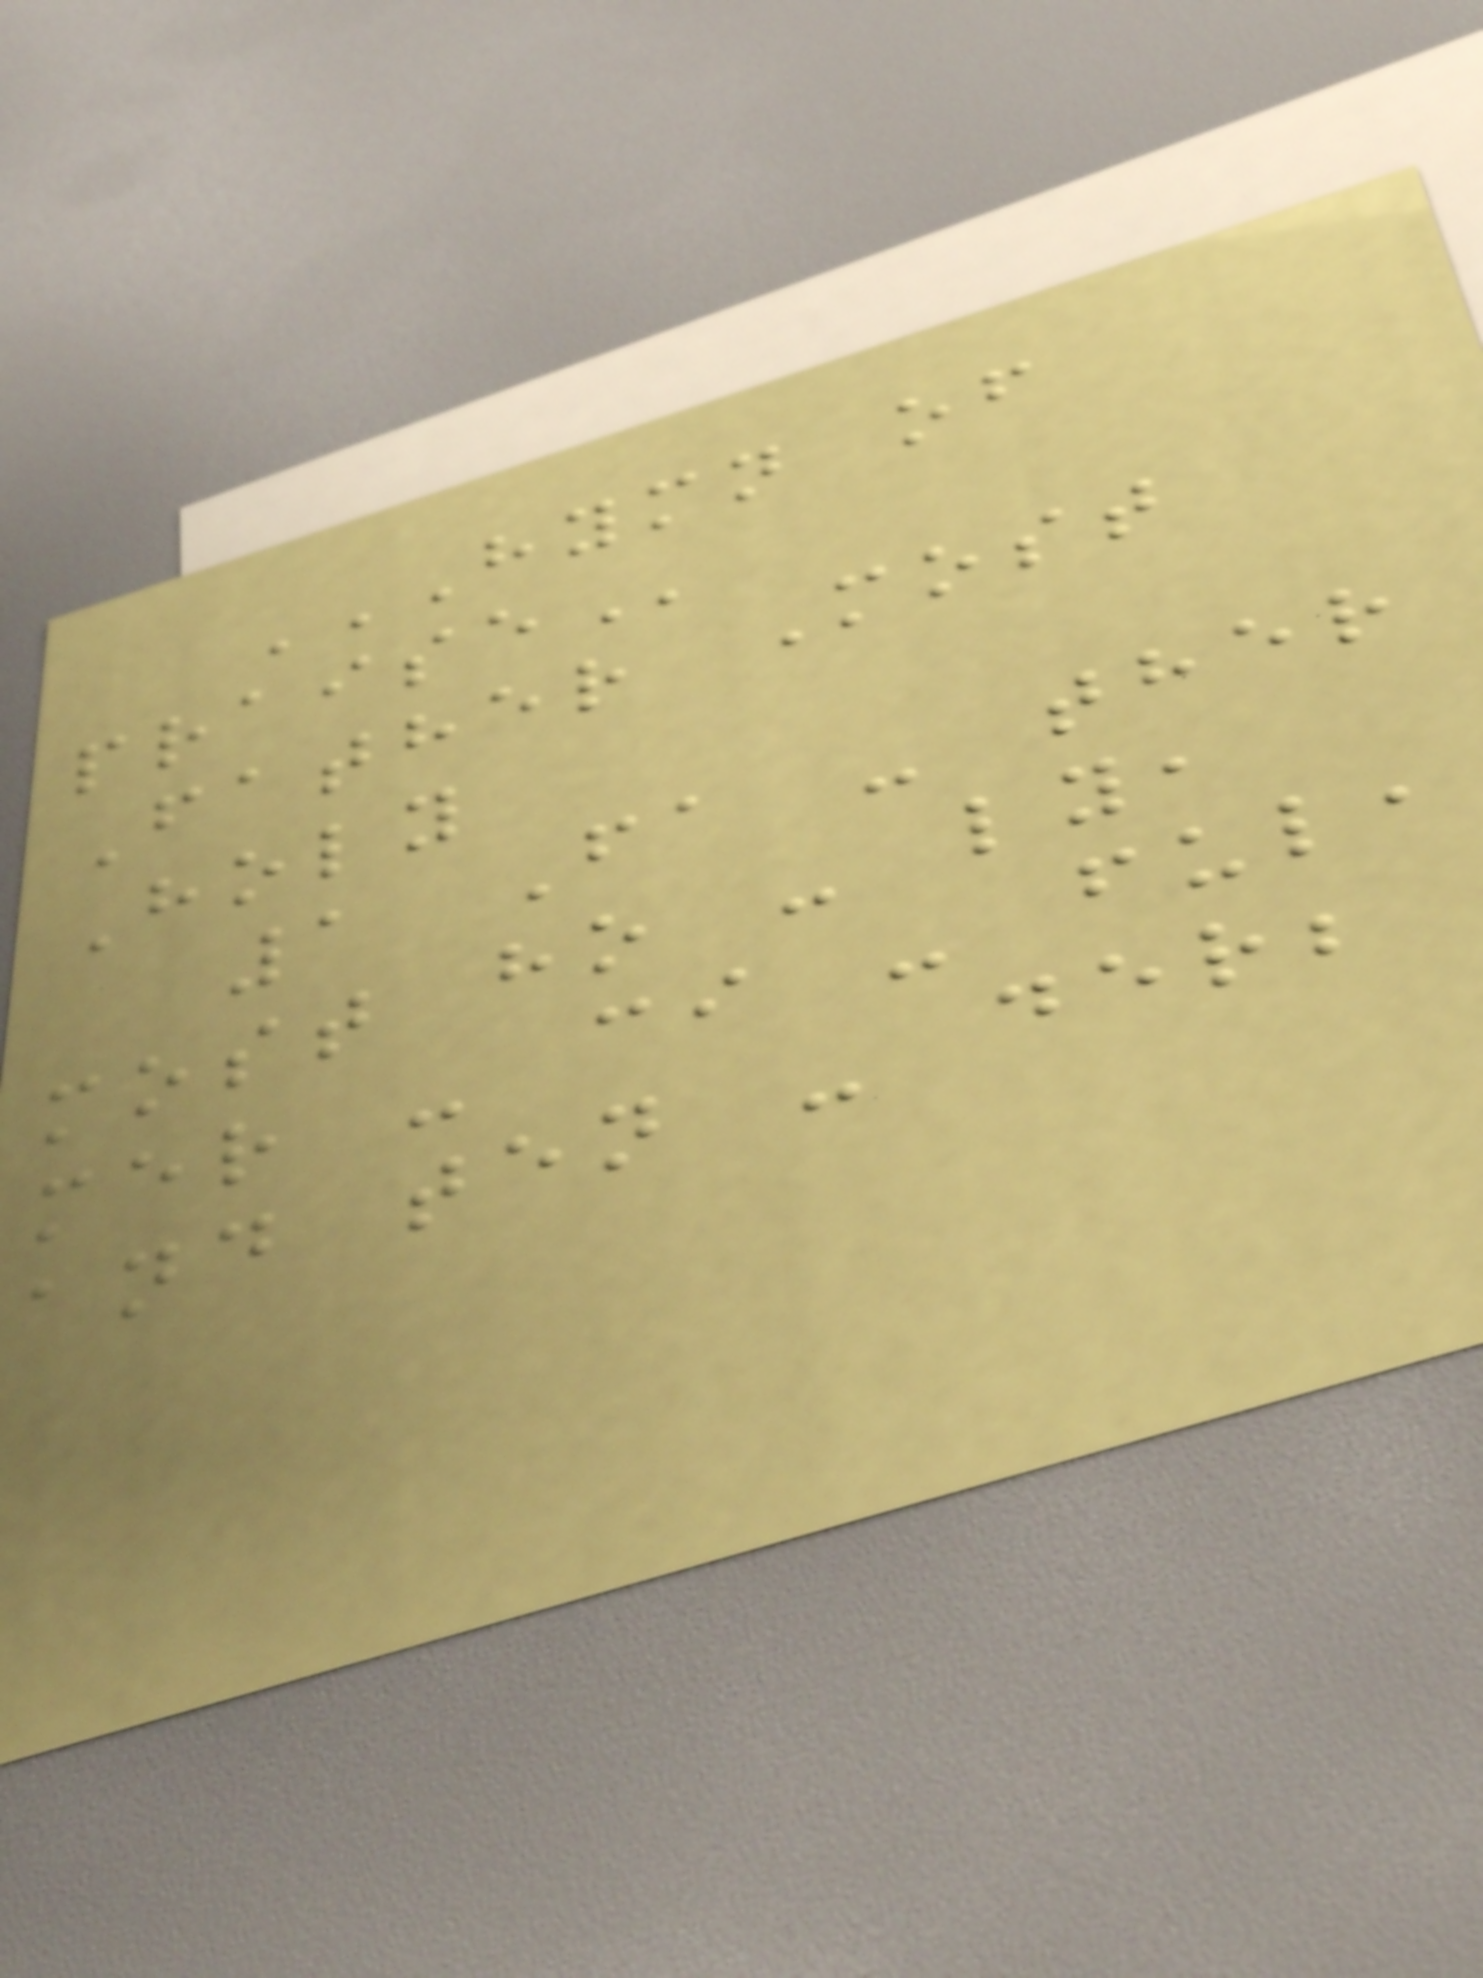HYMN OF
PRAISE
Father Most
Holy
1 Fa - ther
most ho - ly,
mer - ci - ful,
and ten - der;
